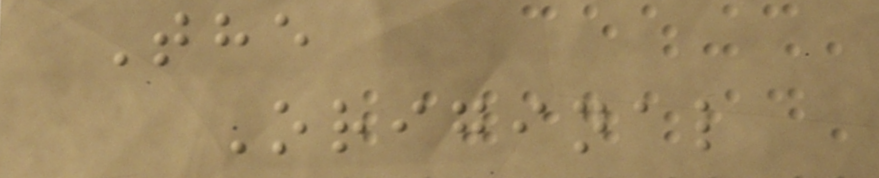The
Original
